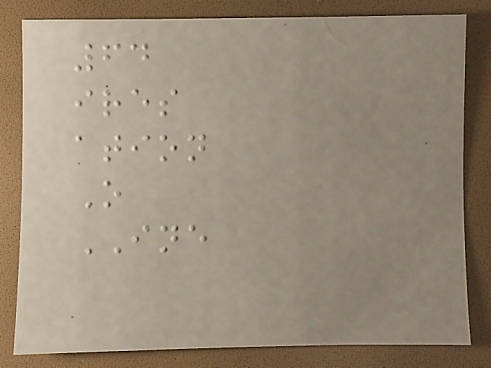64
ires
ation
O
INE
